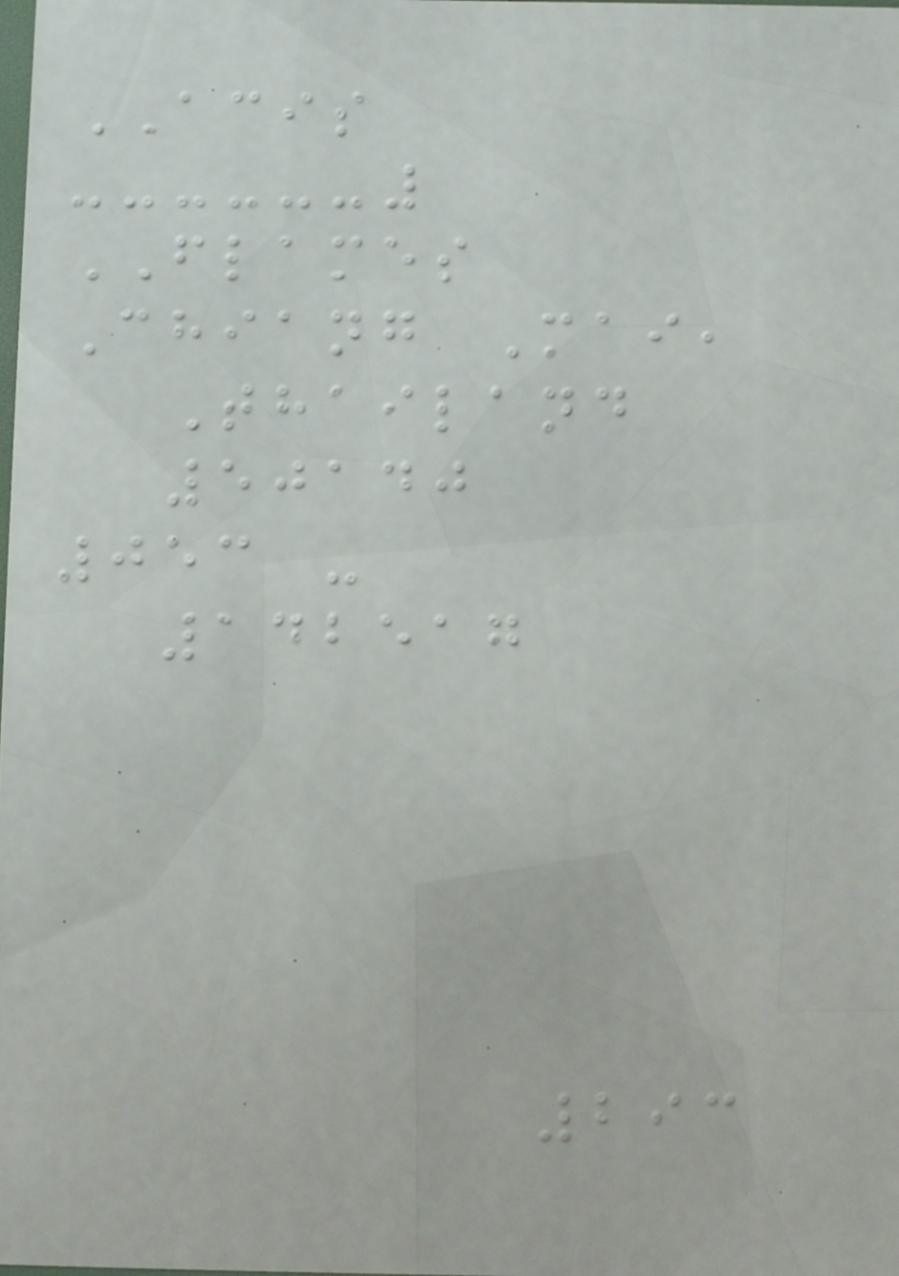ACIS
FLAMES
Chiang Mai,
Thailand
50140
053 -
142517
293
